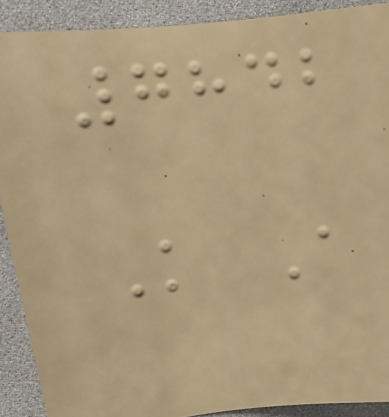7842
K A
